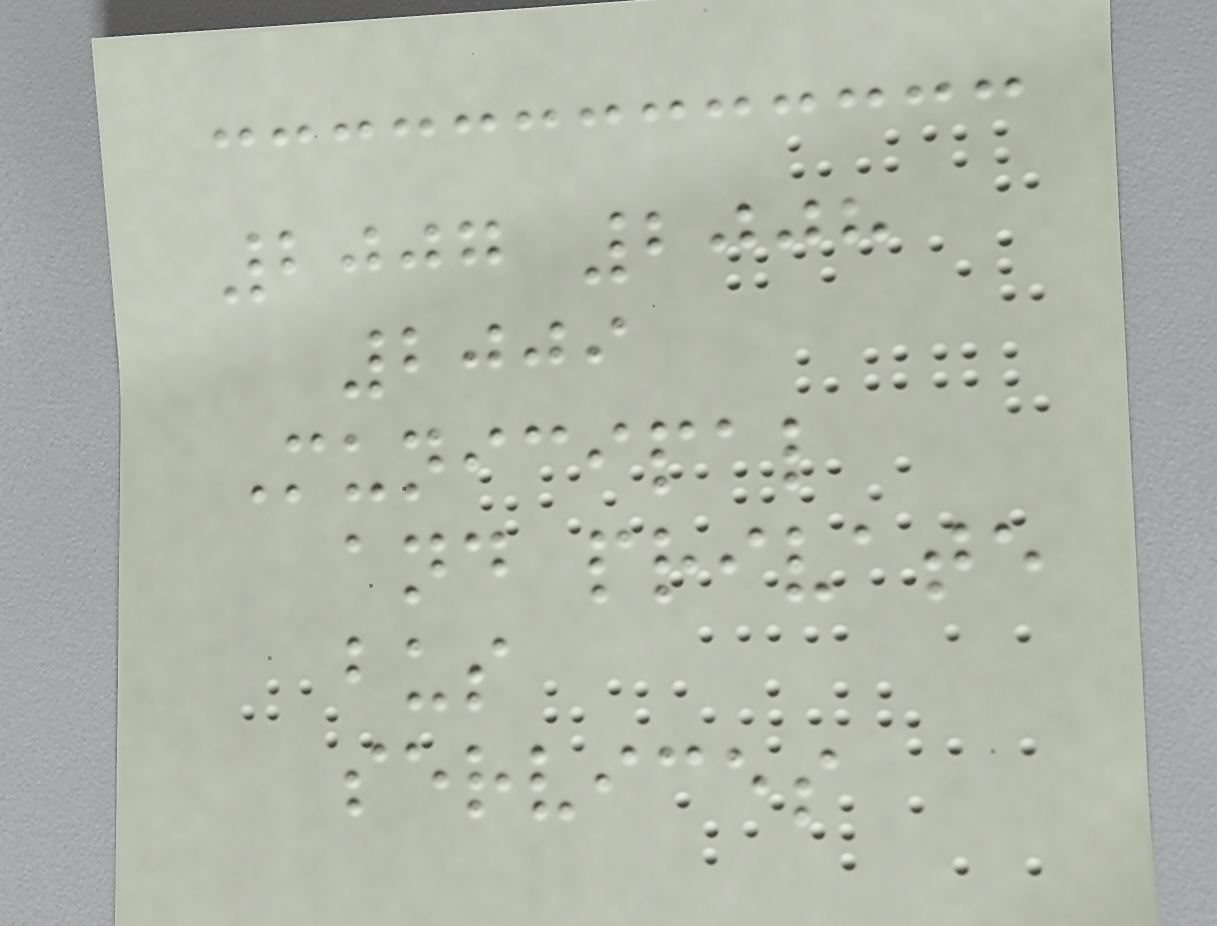2007 2008
2009
Municipal
and private
bus
services
